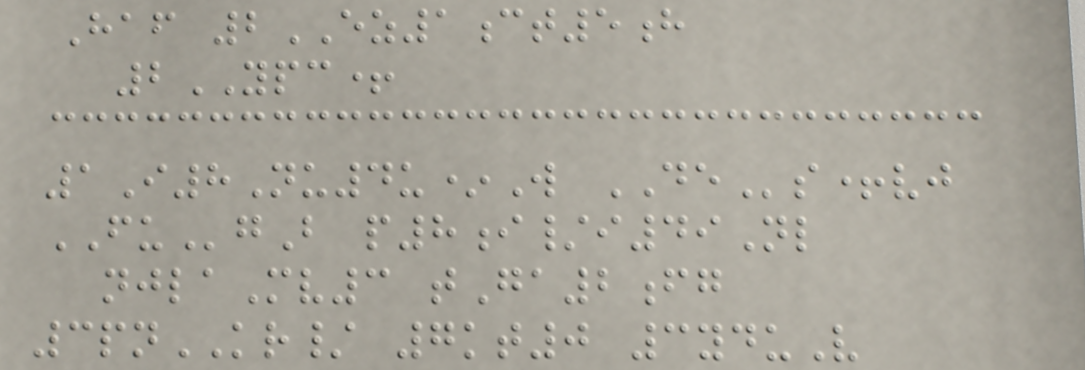Haf 2EZ1ct5h
2YPC+
1I8Nu4u*W DEs+vj
FUgB p8i/i49Nl
njlaMv3 tGa2fg
3pnKR/ 7kt0 3yduV
